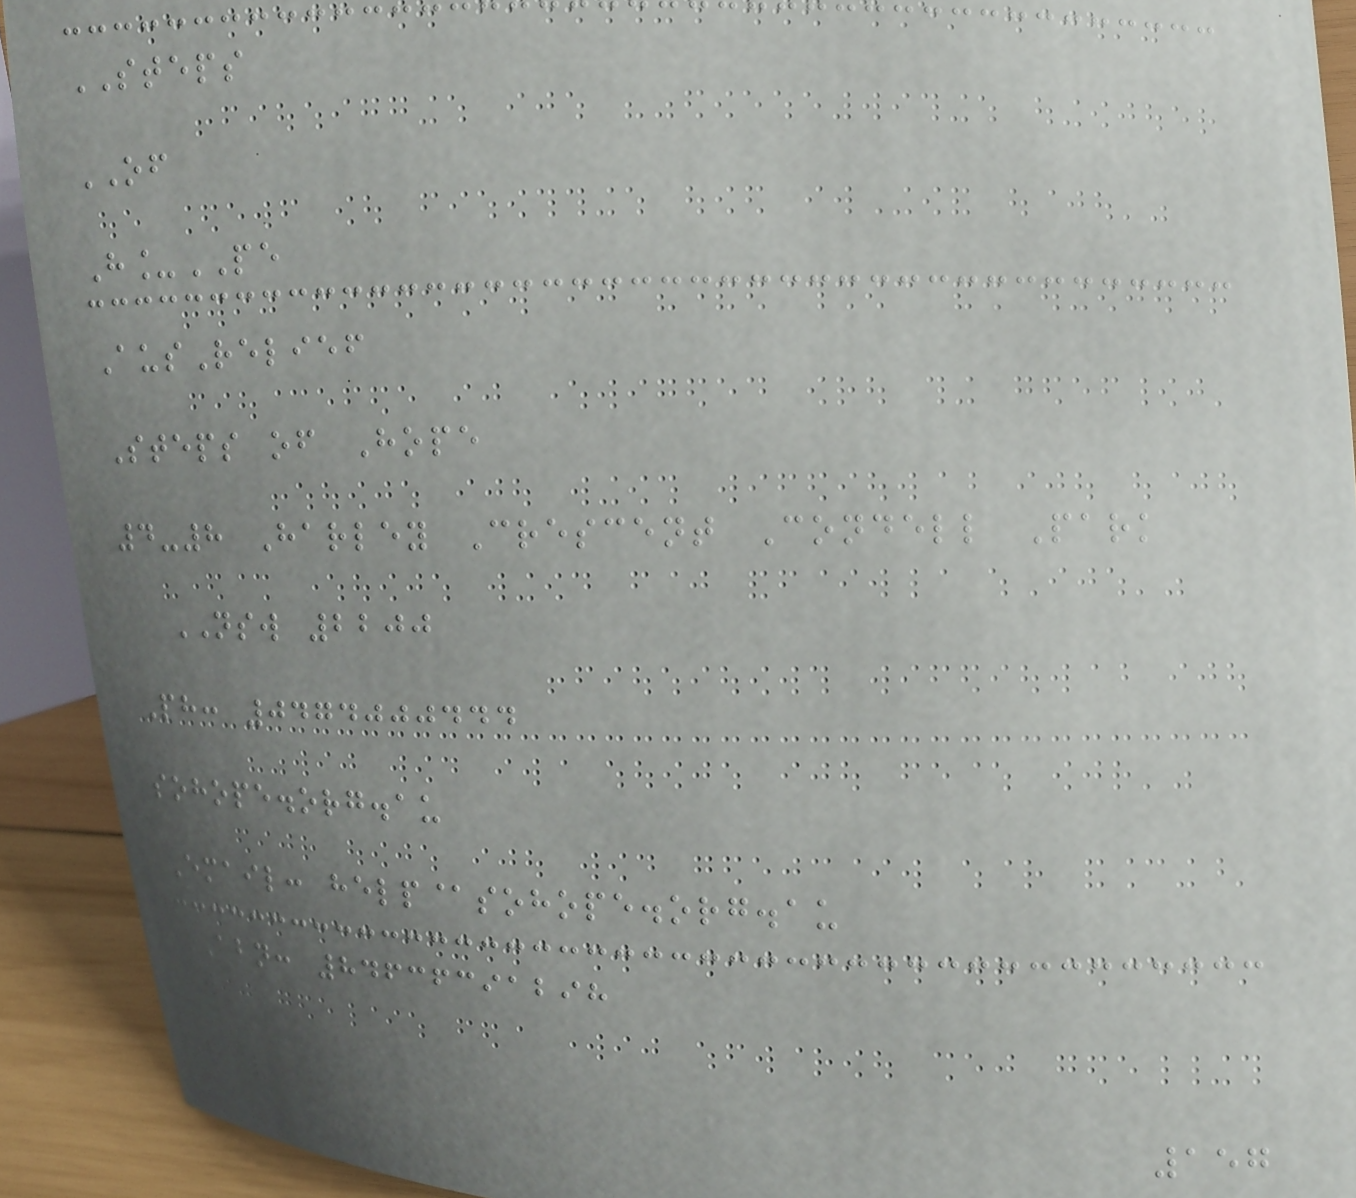STEPS
OF
H_PE
AusRelief
Steps of Hope
4-8 Harley Crescent Condell Park
NSW 2200
Ph: 0474000444
sohope.org.au
Email: help@sohope.org.au
ABN: 84636391298
157
